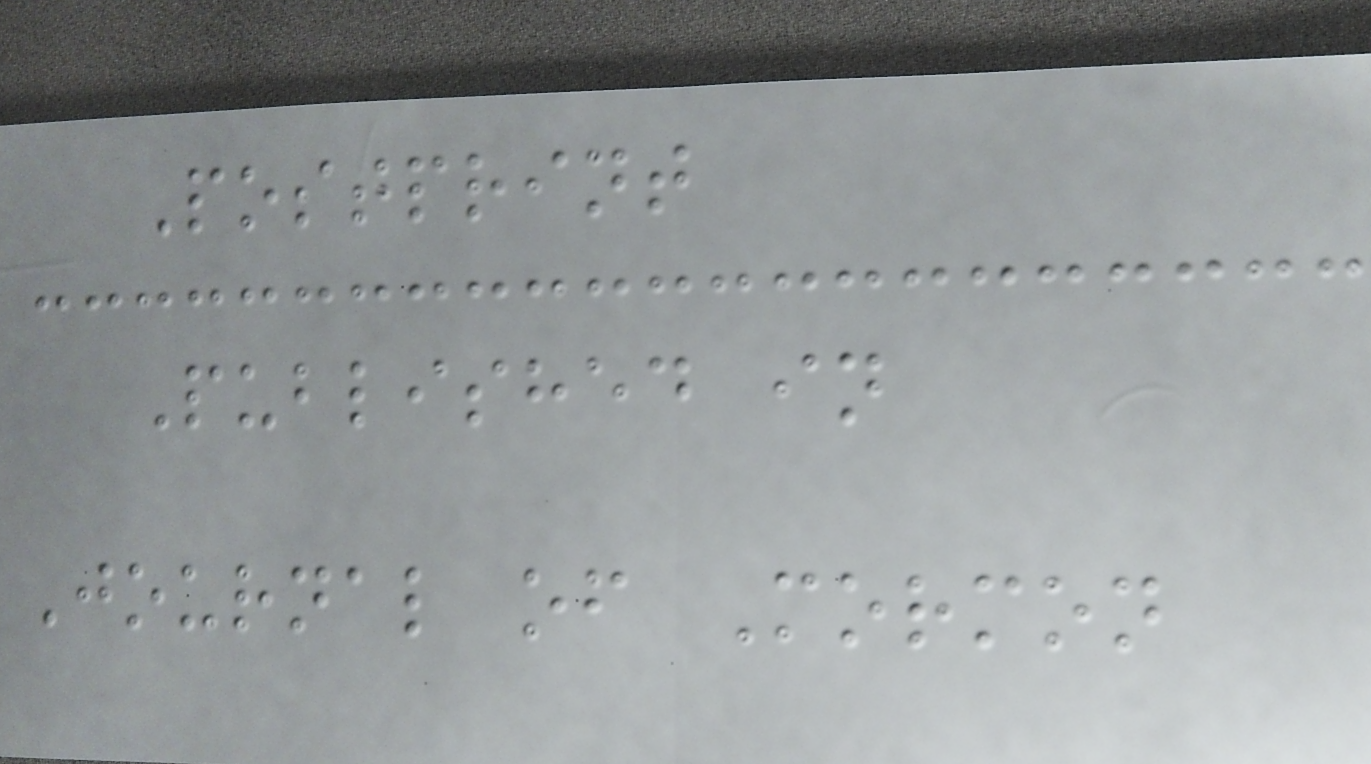Postprint
Published in
Journal of Mormon
